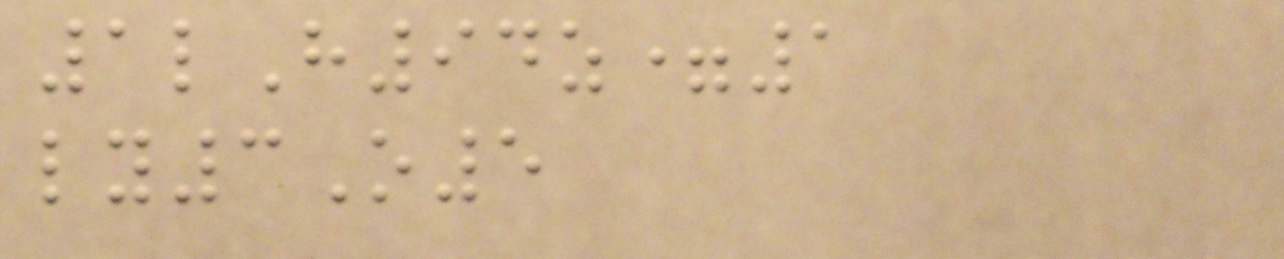1lH94z=1
ly3O5
